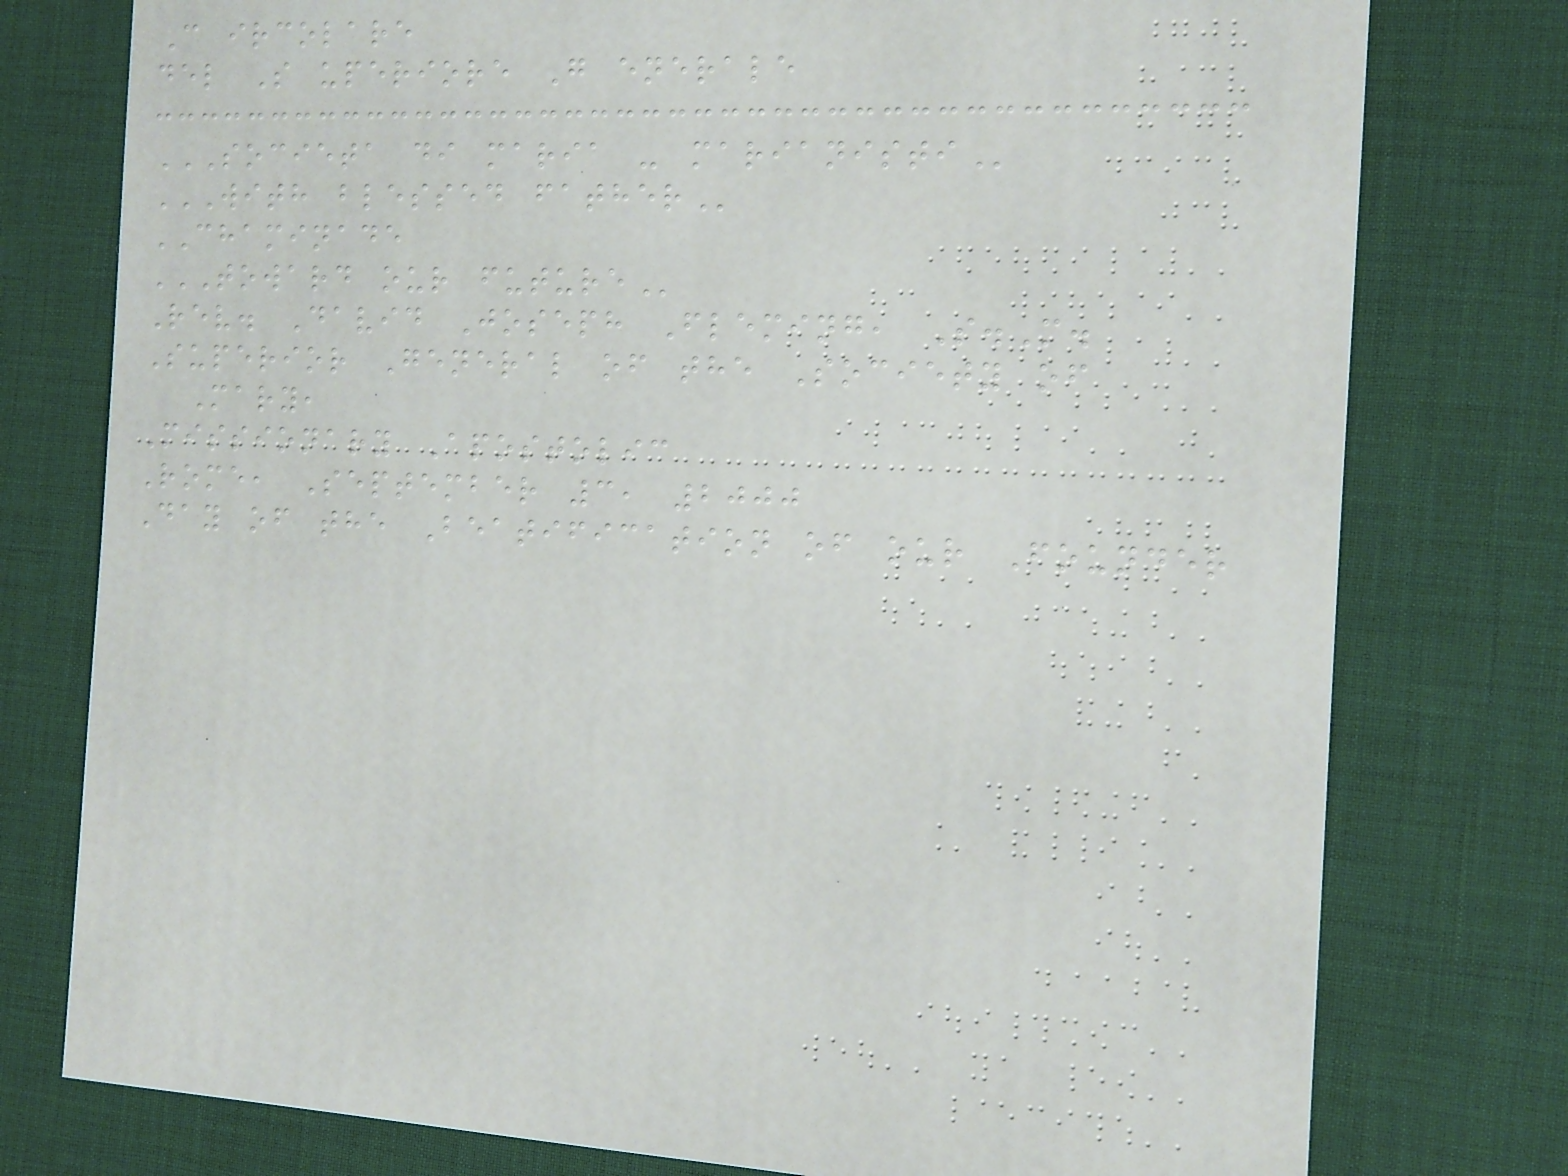C ircolare
del S uperiore G enerale
SOCIETA DI MARIA - MARIANISTI
WITH BLESSED FATHER
CHAMINADE
TOWARD OUR FUTURE
Rev. David Joseph Fleming, S.M.
Superior General of the Society of
Mary,
Missionary Apostolic
Rome, September 3, 2000
Day of the Beatification of our Founder
